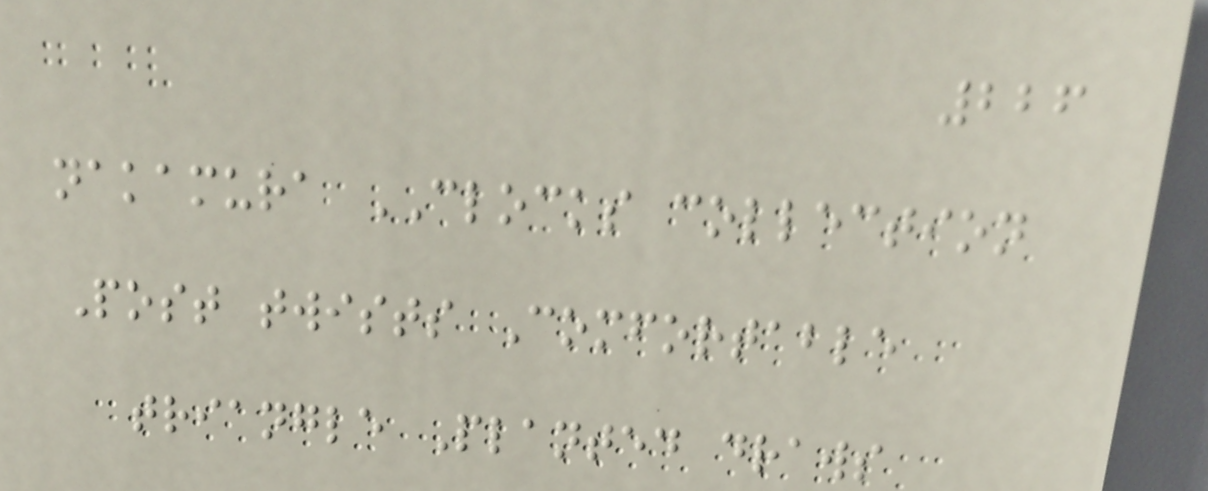226
nakamura CLOCKS collection
Post twists Comfortable
triangle Planted draws
